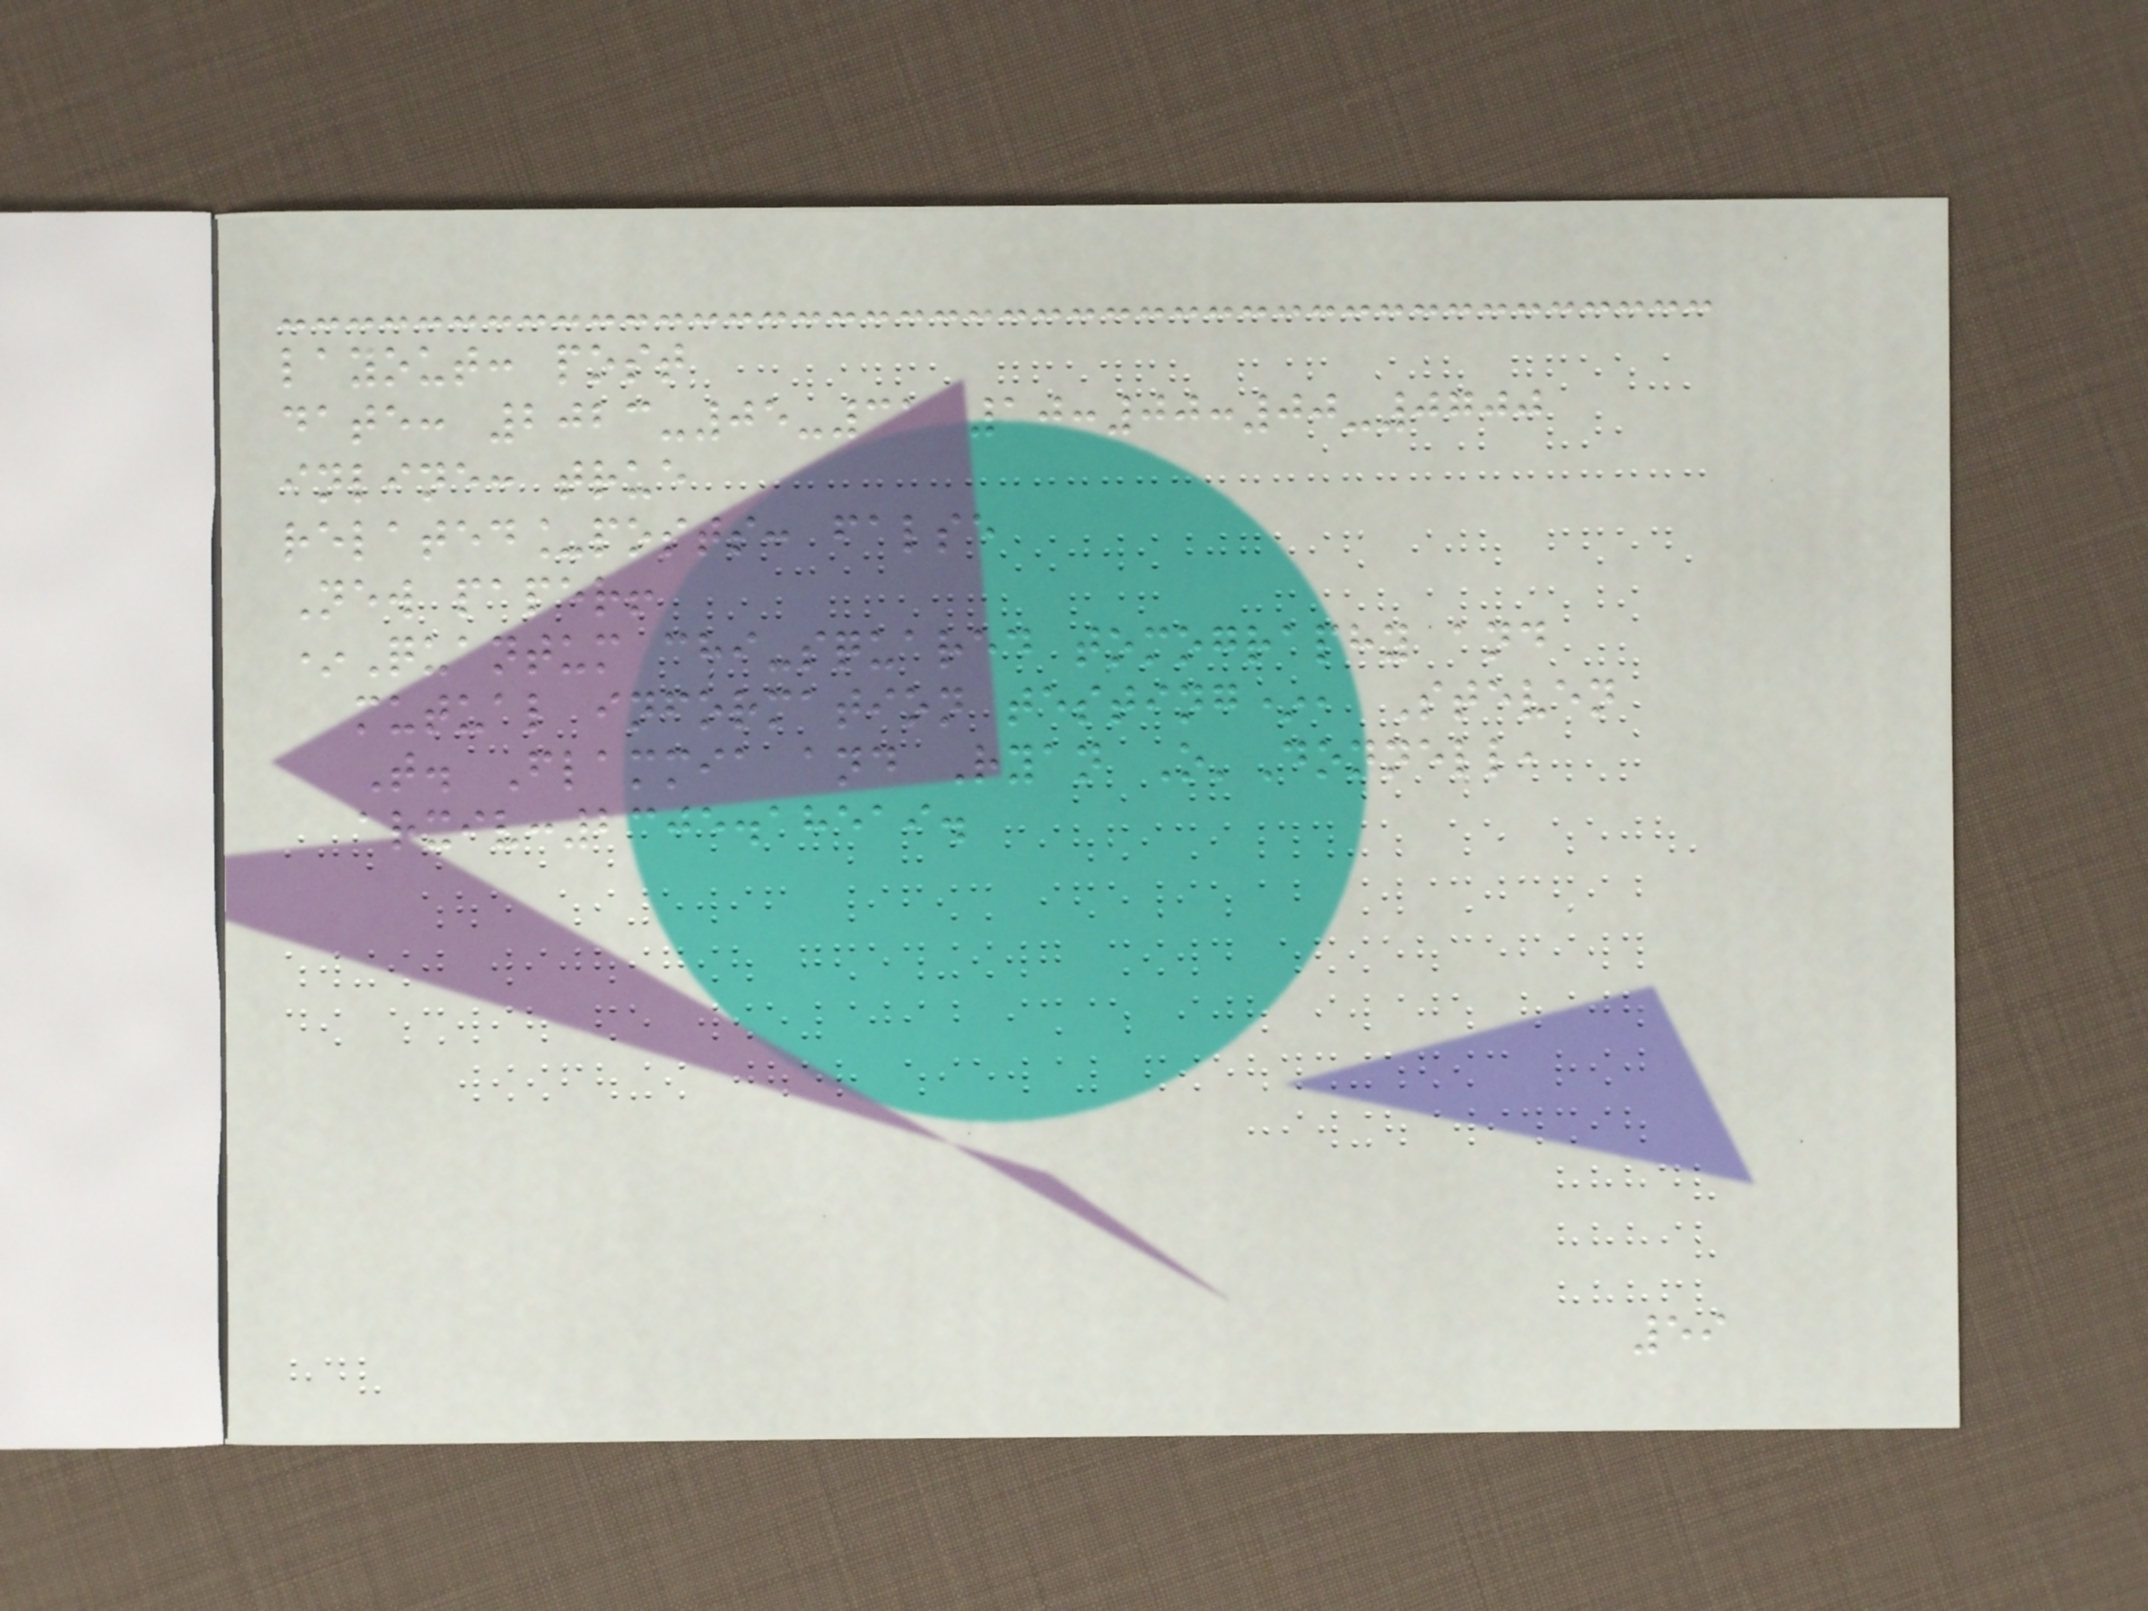layout: post
date: 2023-05-31 10:00:00-0700
inline: true
related_posts: false
New paper!
*Quantum chi-squared tomography and
mutual information testing*, Steven
T. Flammia and Ryan O'Donnell,
arxiv:2305.18519.
59
